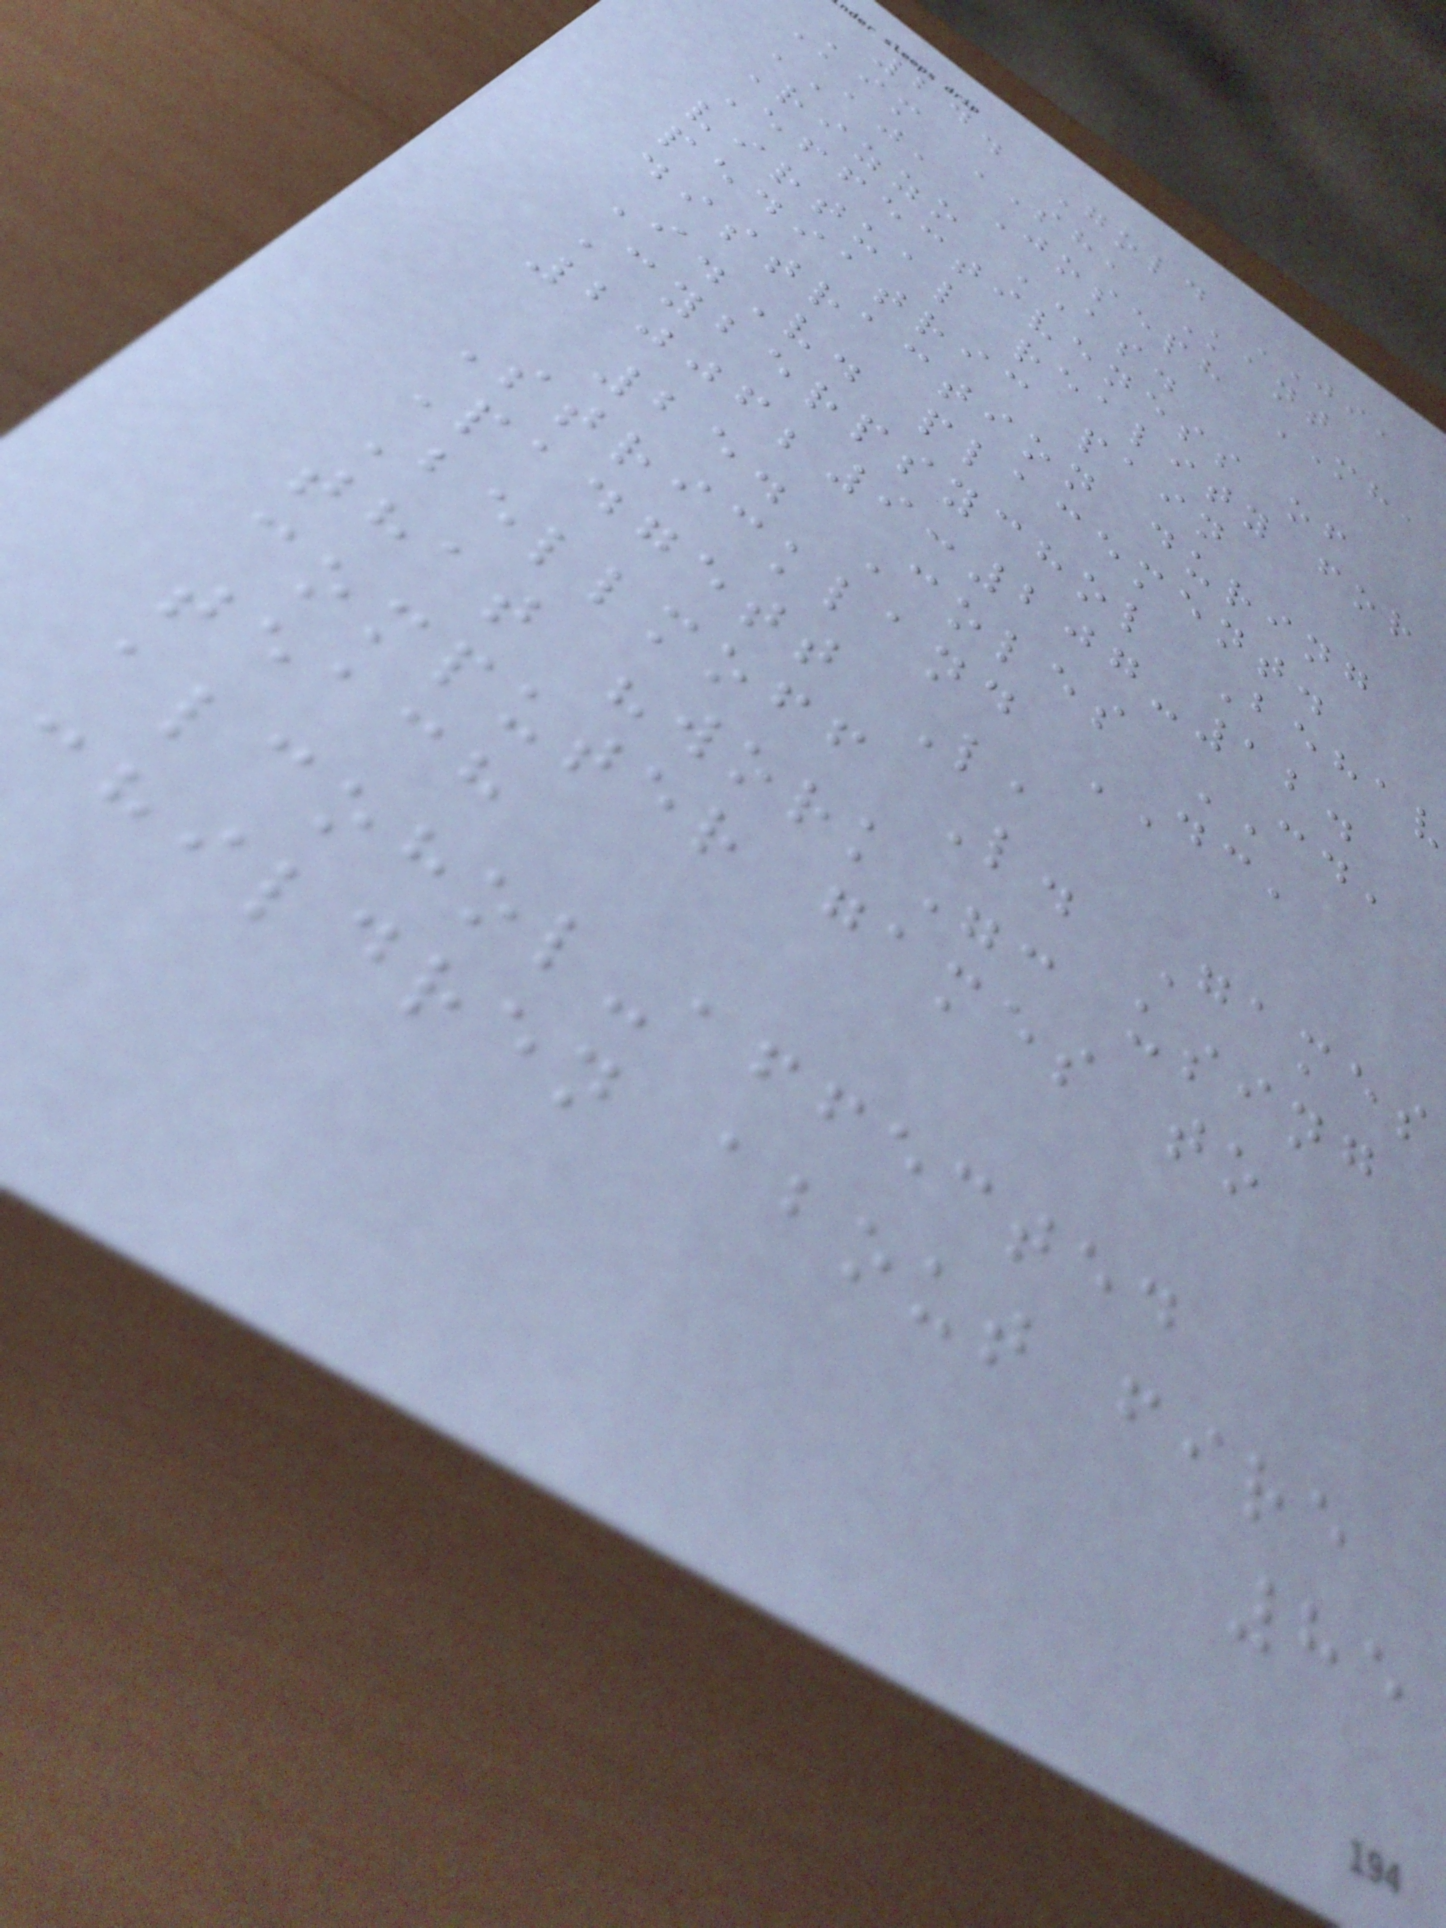24. Gold JI,
Kim SH, Kant
AJ, Joseph MH,
Rizzo AS.
Effectiveness of
virtual reality for
pediatric pain
distraction during
I.V. placement.
Cyberpsychol Behav
2006;9:207-12.
25. Coles CD,
Strickland DC,
Padgett L,
Bellmoff L. Games
that "work": using
computer games to
teach
alcohol-affected
hildren about fire
85
